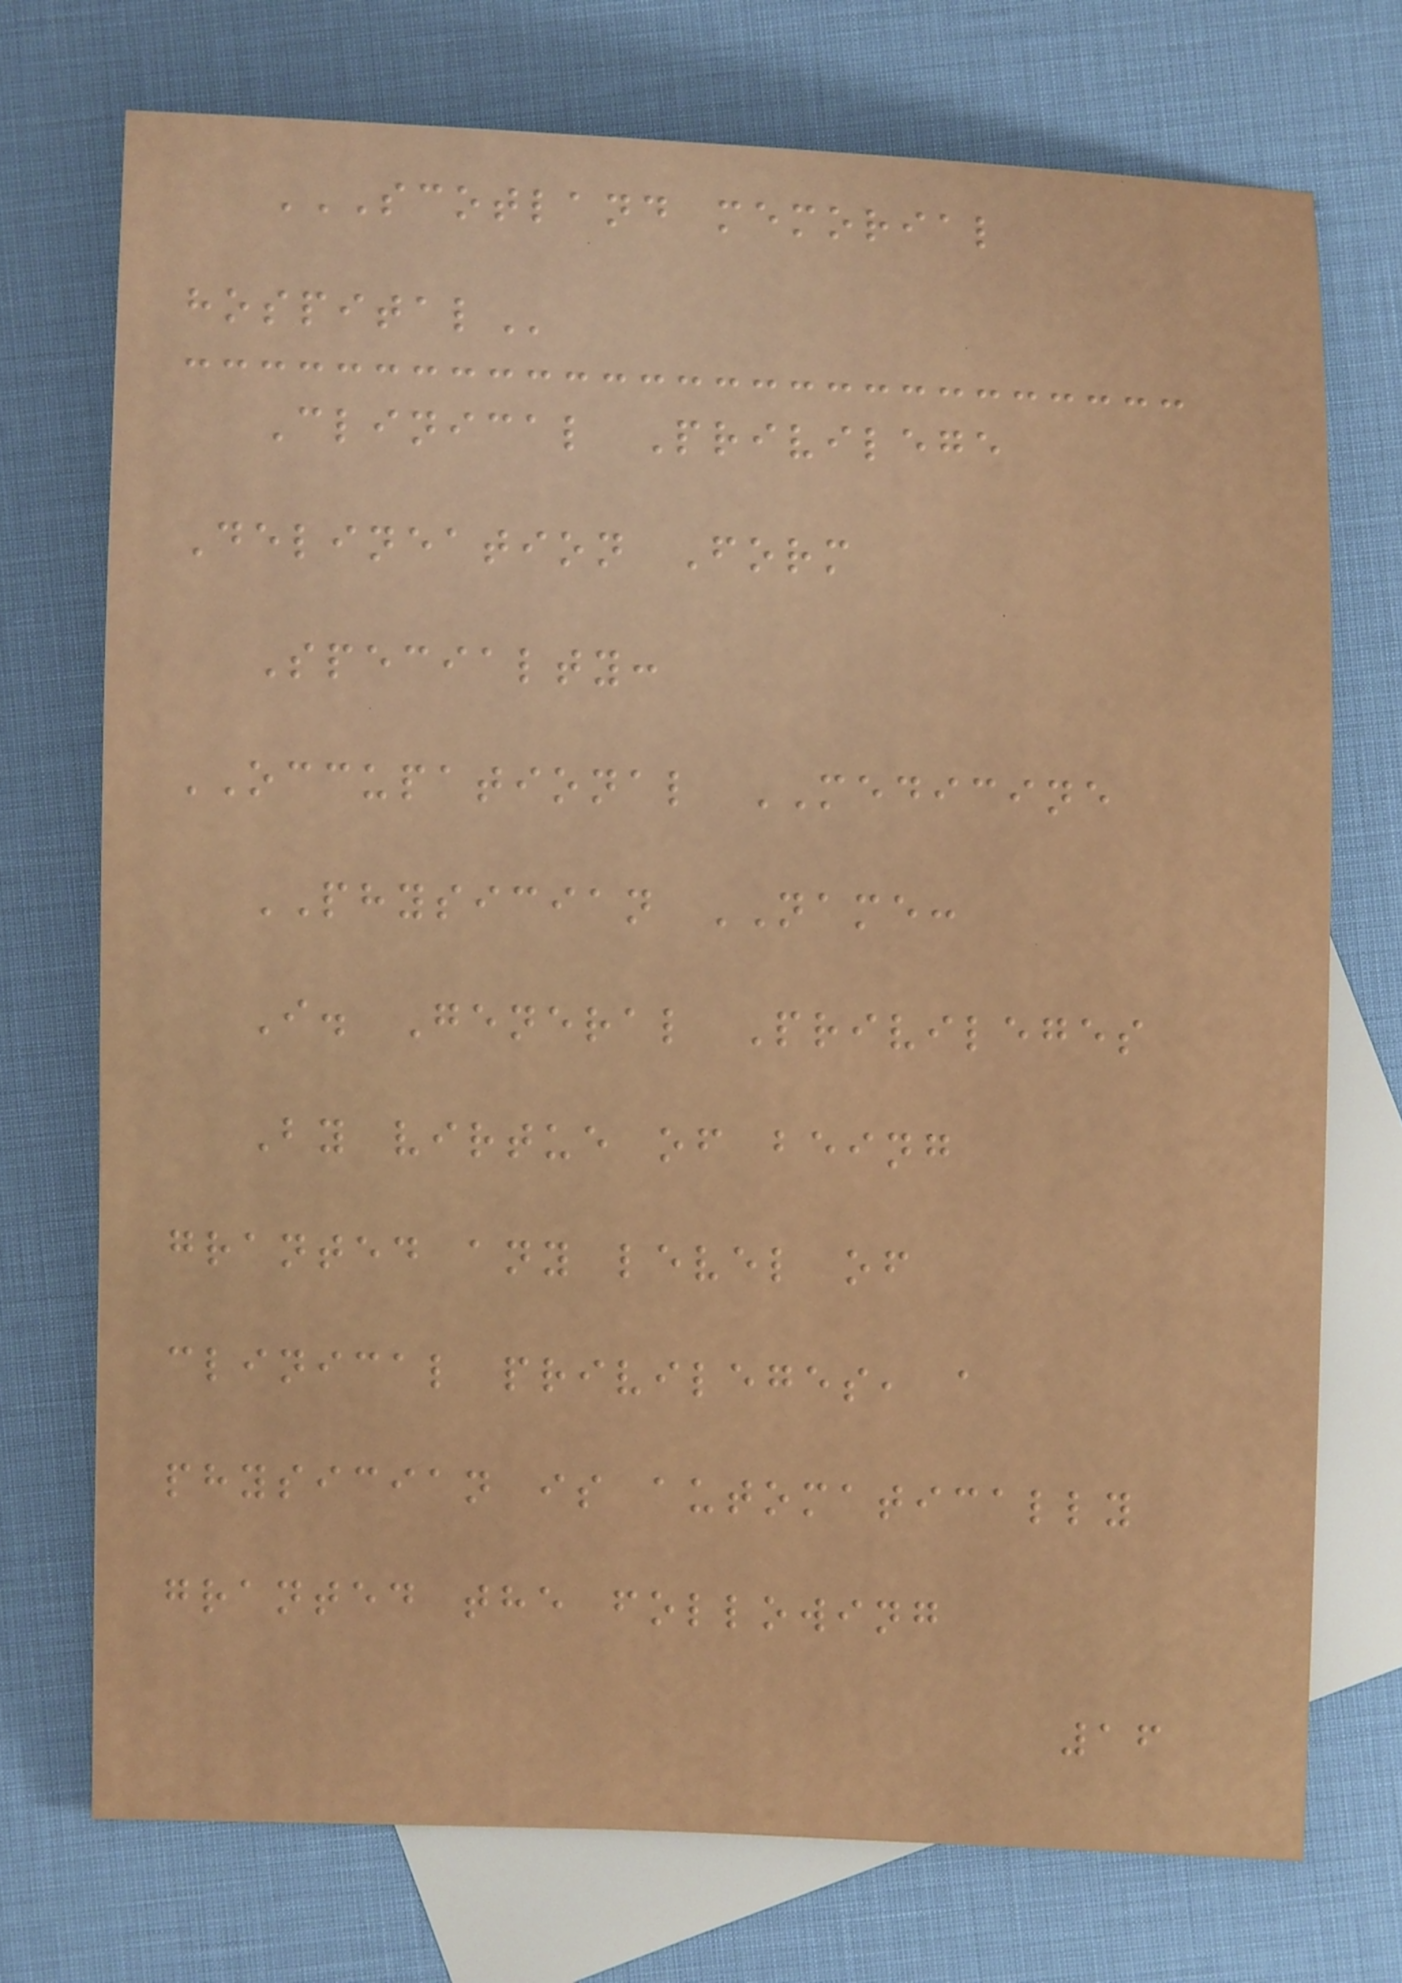SCOTLAND MEMORIAL
HOSPITAL
Clinical Privilege
Delineation Form
Specialty:
OCCUPATIONAL MEDICINE
PHYSICIAN NAME:
I. General Privileges
By virtue of being
granted any level of
clinical privileges, a
physician is automatically
granted the following
16
